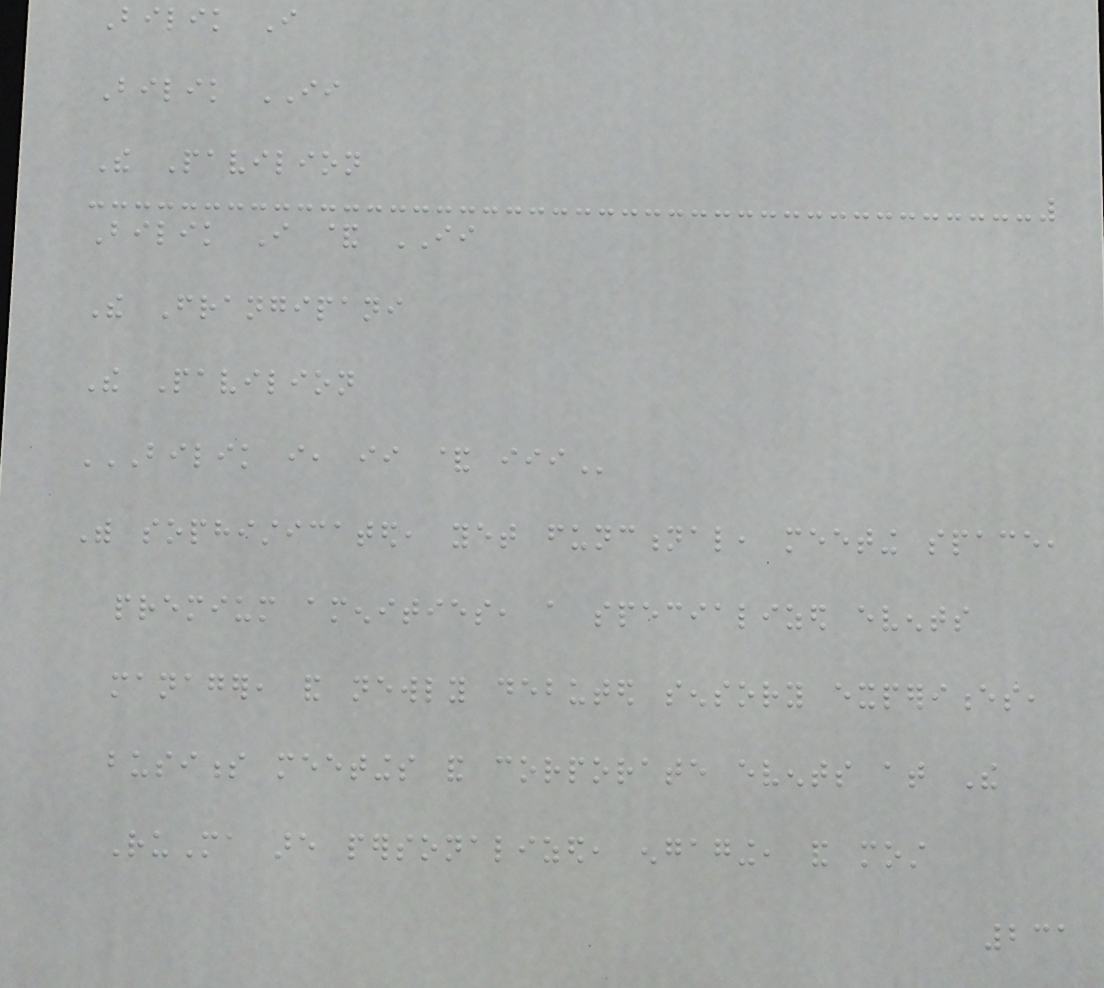Bilik I
Bilik II
The Pavilion
Bilik I & II
The Frangipani
The Pavilion
BILIK I, II & III
With sophisticated, yet functional, meeting space,
premium amenities, a specialized events
manager, and newly debuted sensory experiences,
business meetings and corporate events at The
RuMa are personalized, engaging, and most
231
